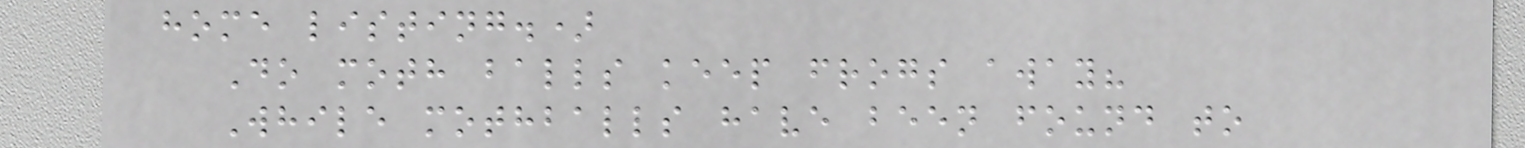home listing.)
Do moth balls keep frogs away?
While mothballs have been found to
